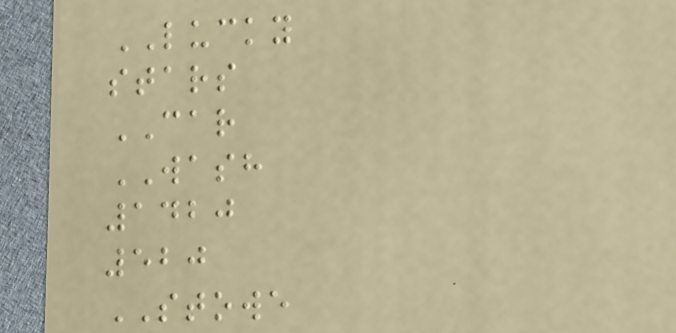LUCKY
stars
CAR
WASH
1420
520
STOWE
